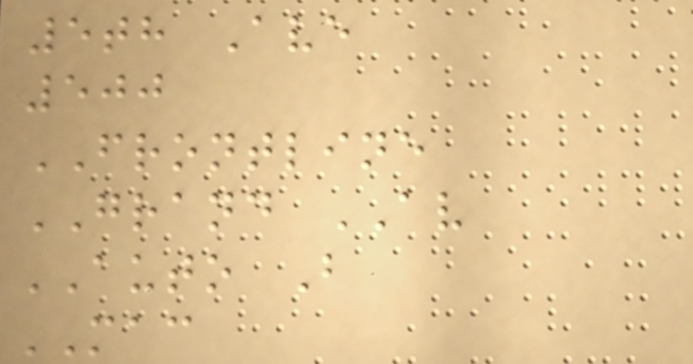5th Ave
500
FRONTLINE
GRAND AV
AUTO B
MAC
